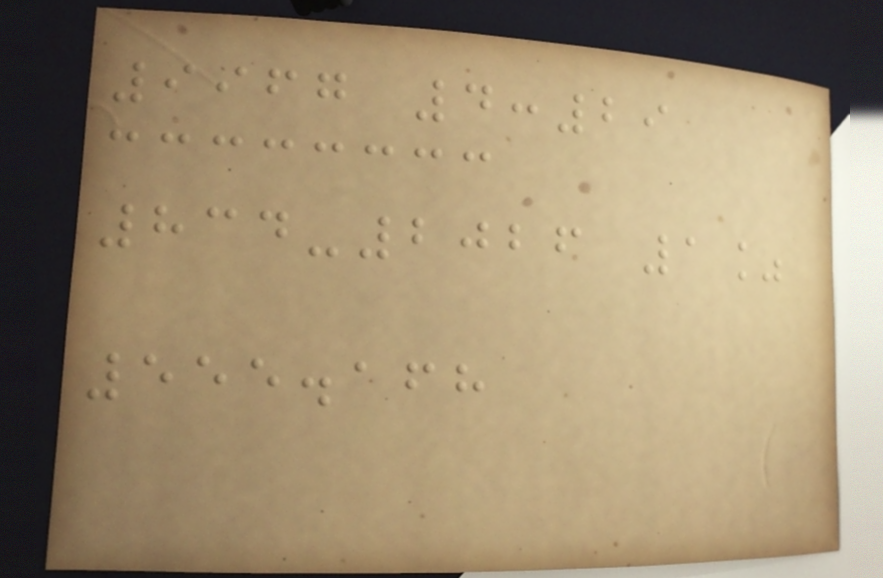9967 4:29
834-2026 1%
555.168
